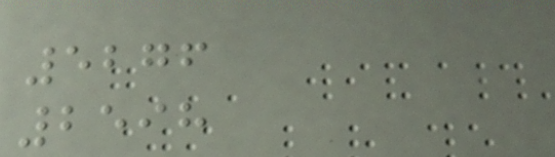5276
2598
